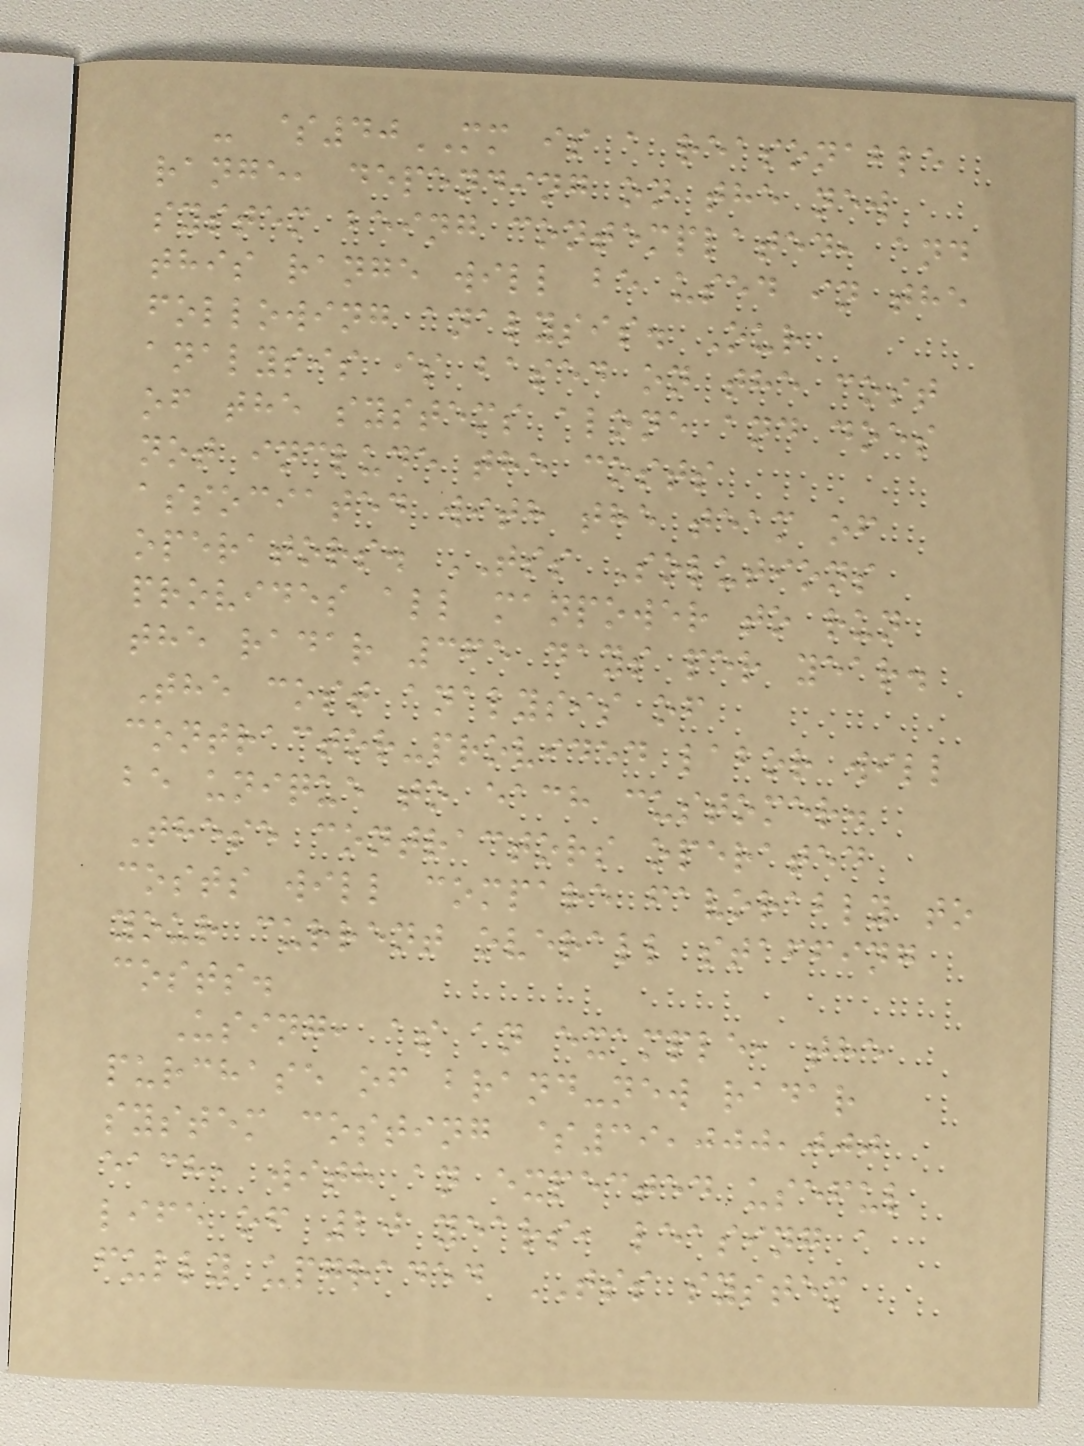- $40MM is a reasonable
range, depending on the new
system being contemplated, and
this range will be used in the
following analysis. Our
analysis is based on the cost
of the systems alone and does
not include the costs
associated with the team of
operators. TSS Solutions
provides all manpower to run
the radar 365 days per year.
The cost analysis of
contractor-provided labor will
be unique to each customer.
These contractors operated
costs will compare favorably to
your current overall staffing
costs.
Using, as an example, the
purchase of brand-new radar
system costing $39,000,000
each, with an expected useful
life of 20 years, leasing a
fully upgraded TSS system
